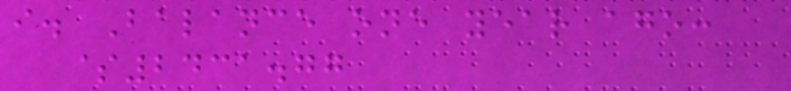i. Balance one year ago:
$2431.77
